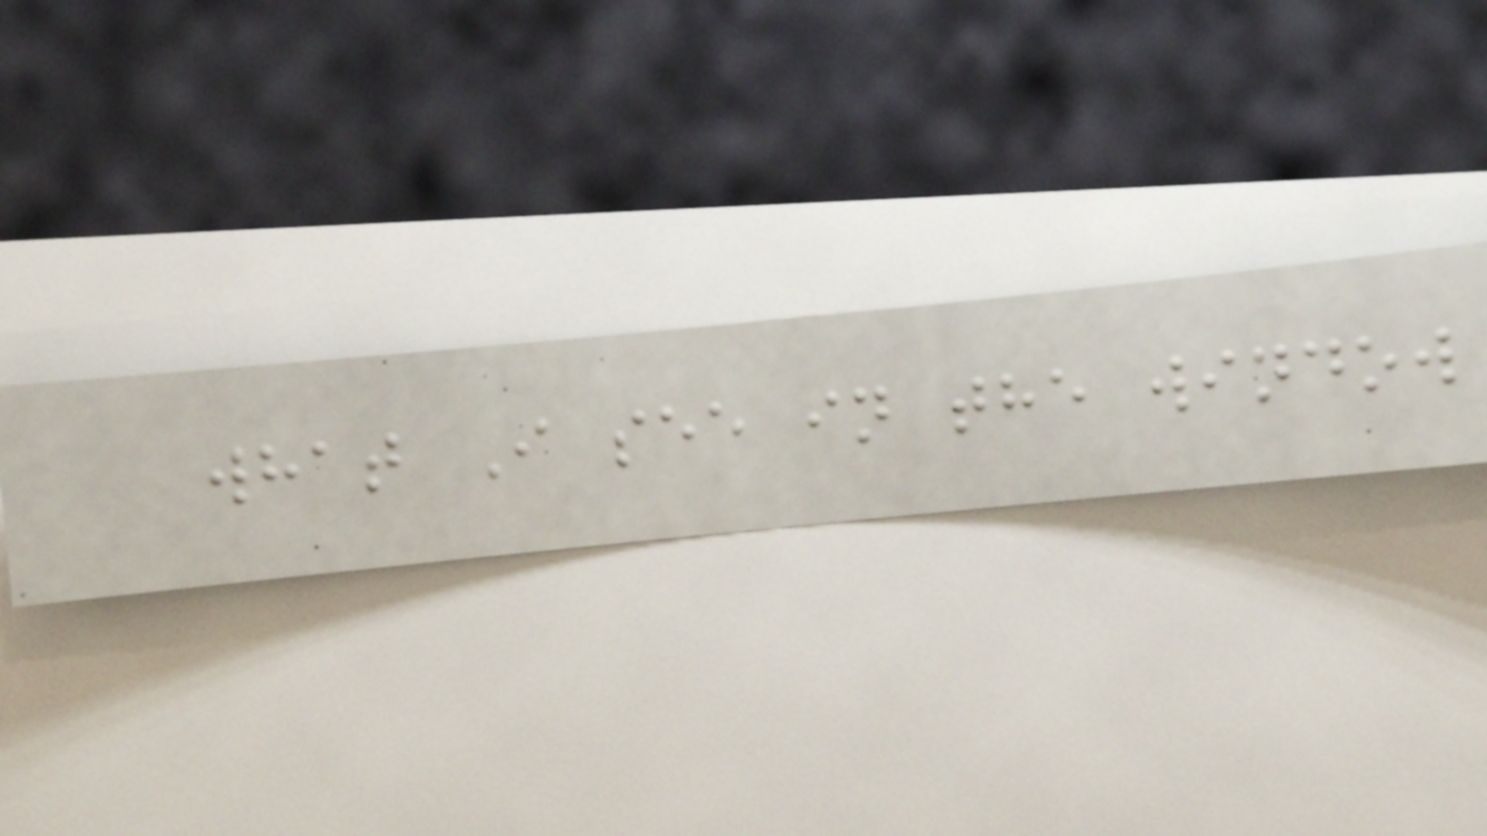what I see in the window
